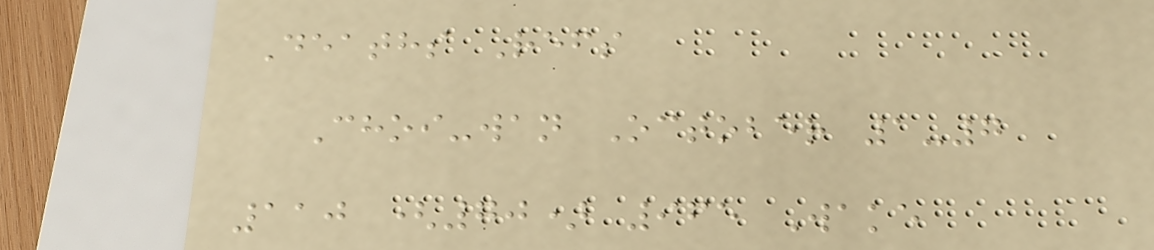Deaths Refs
Choi-wan October 1-7
110 (70) 965 Wake
